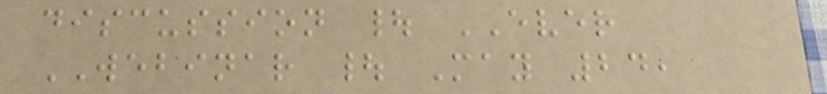discussion | EVER
WEBINAR | May 24,
